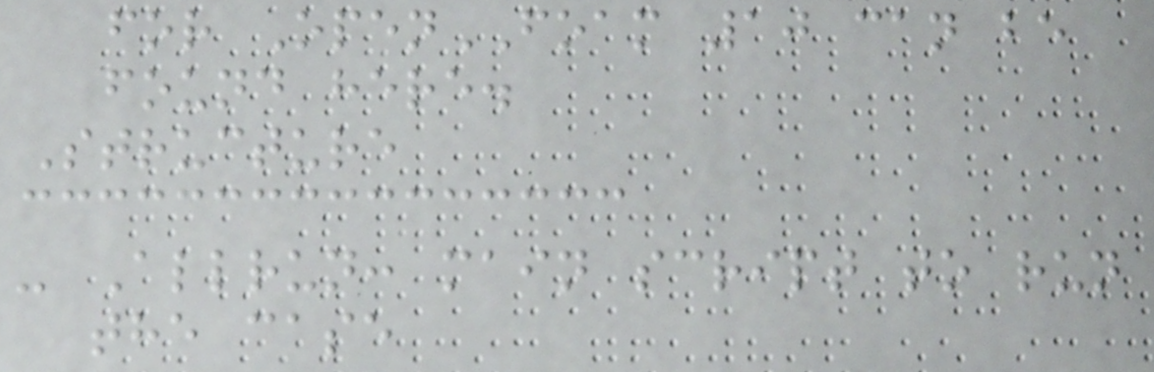for OpenFOAM 10 can be
found here.
Structure
- Allrun: main script to run
the case
